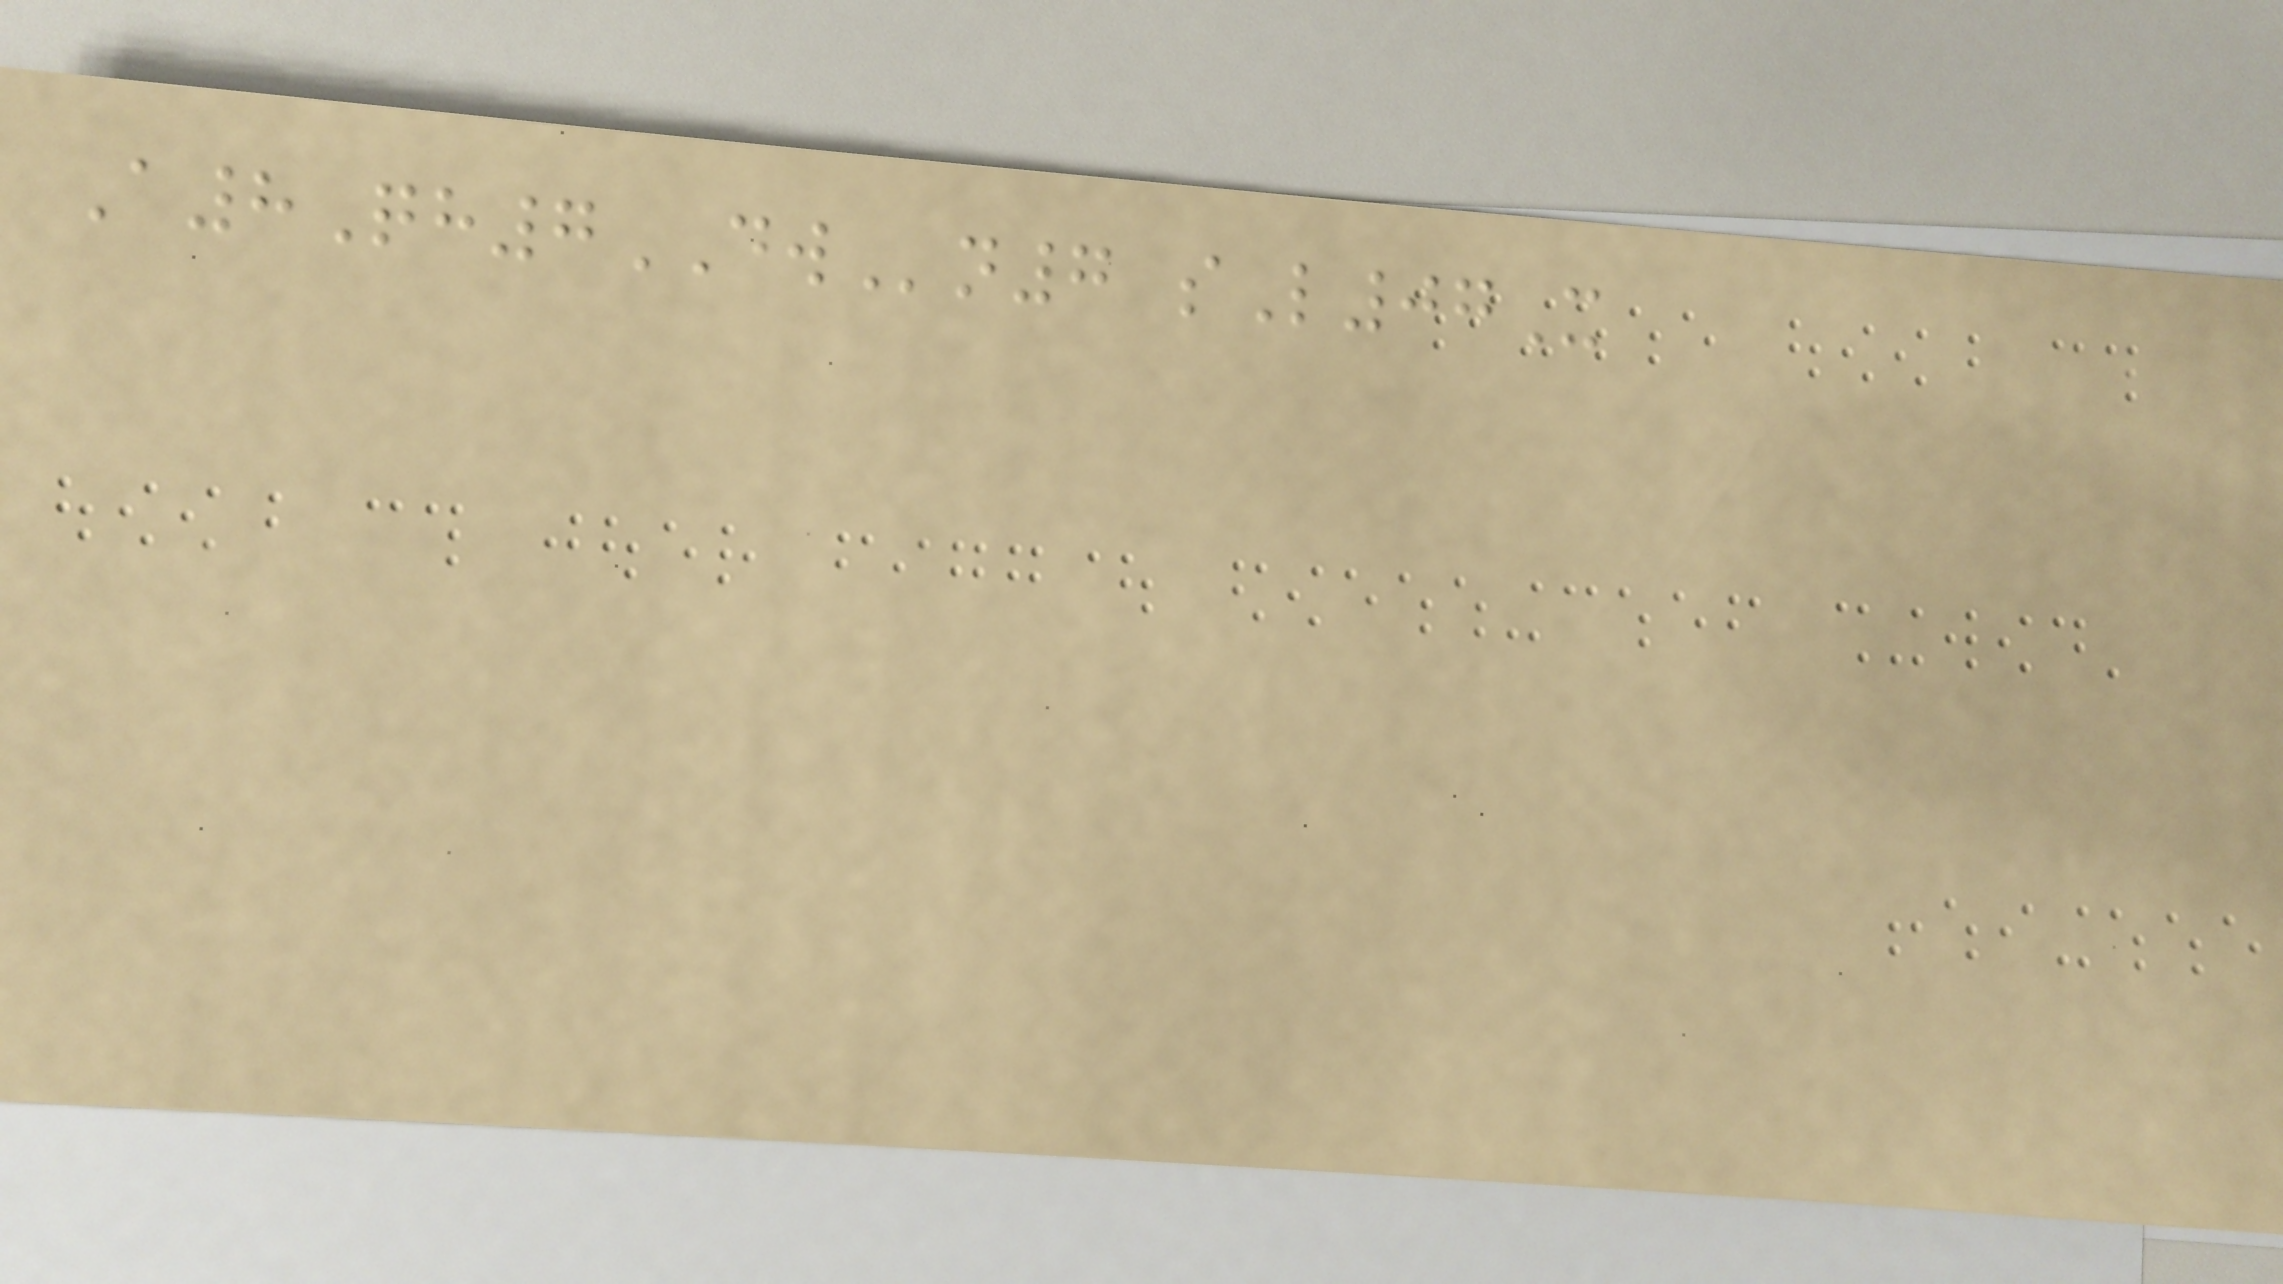A8Qh7DWn7 sL07X
